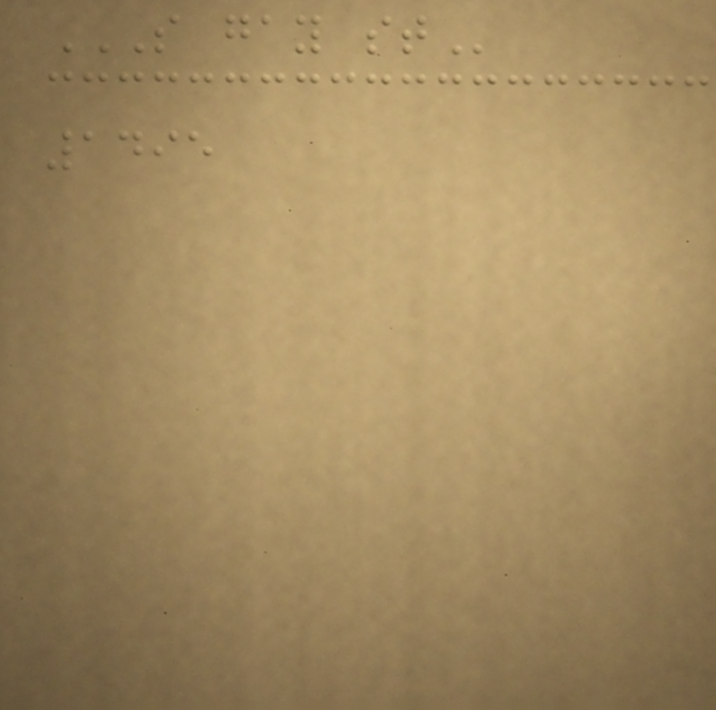S GAY ST
1495
